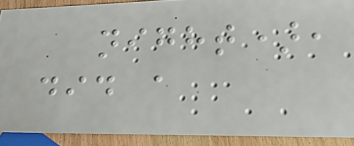night),
did a
